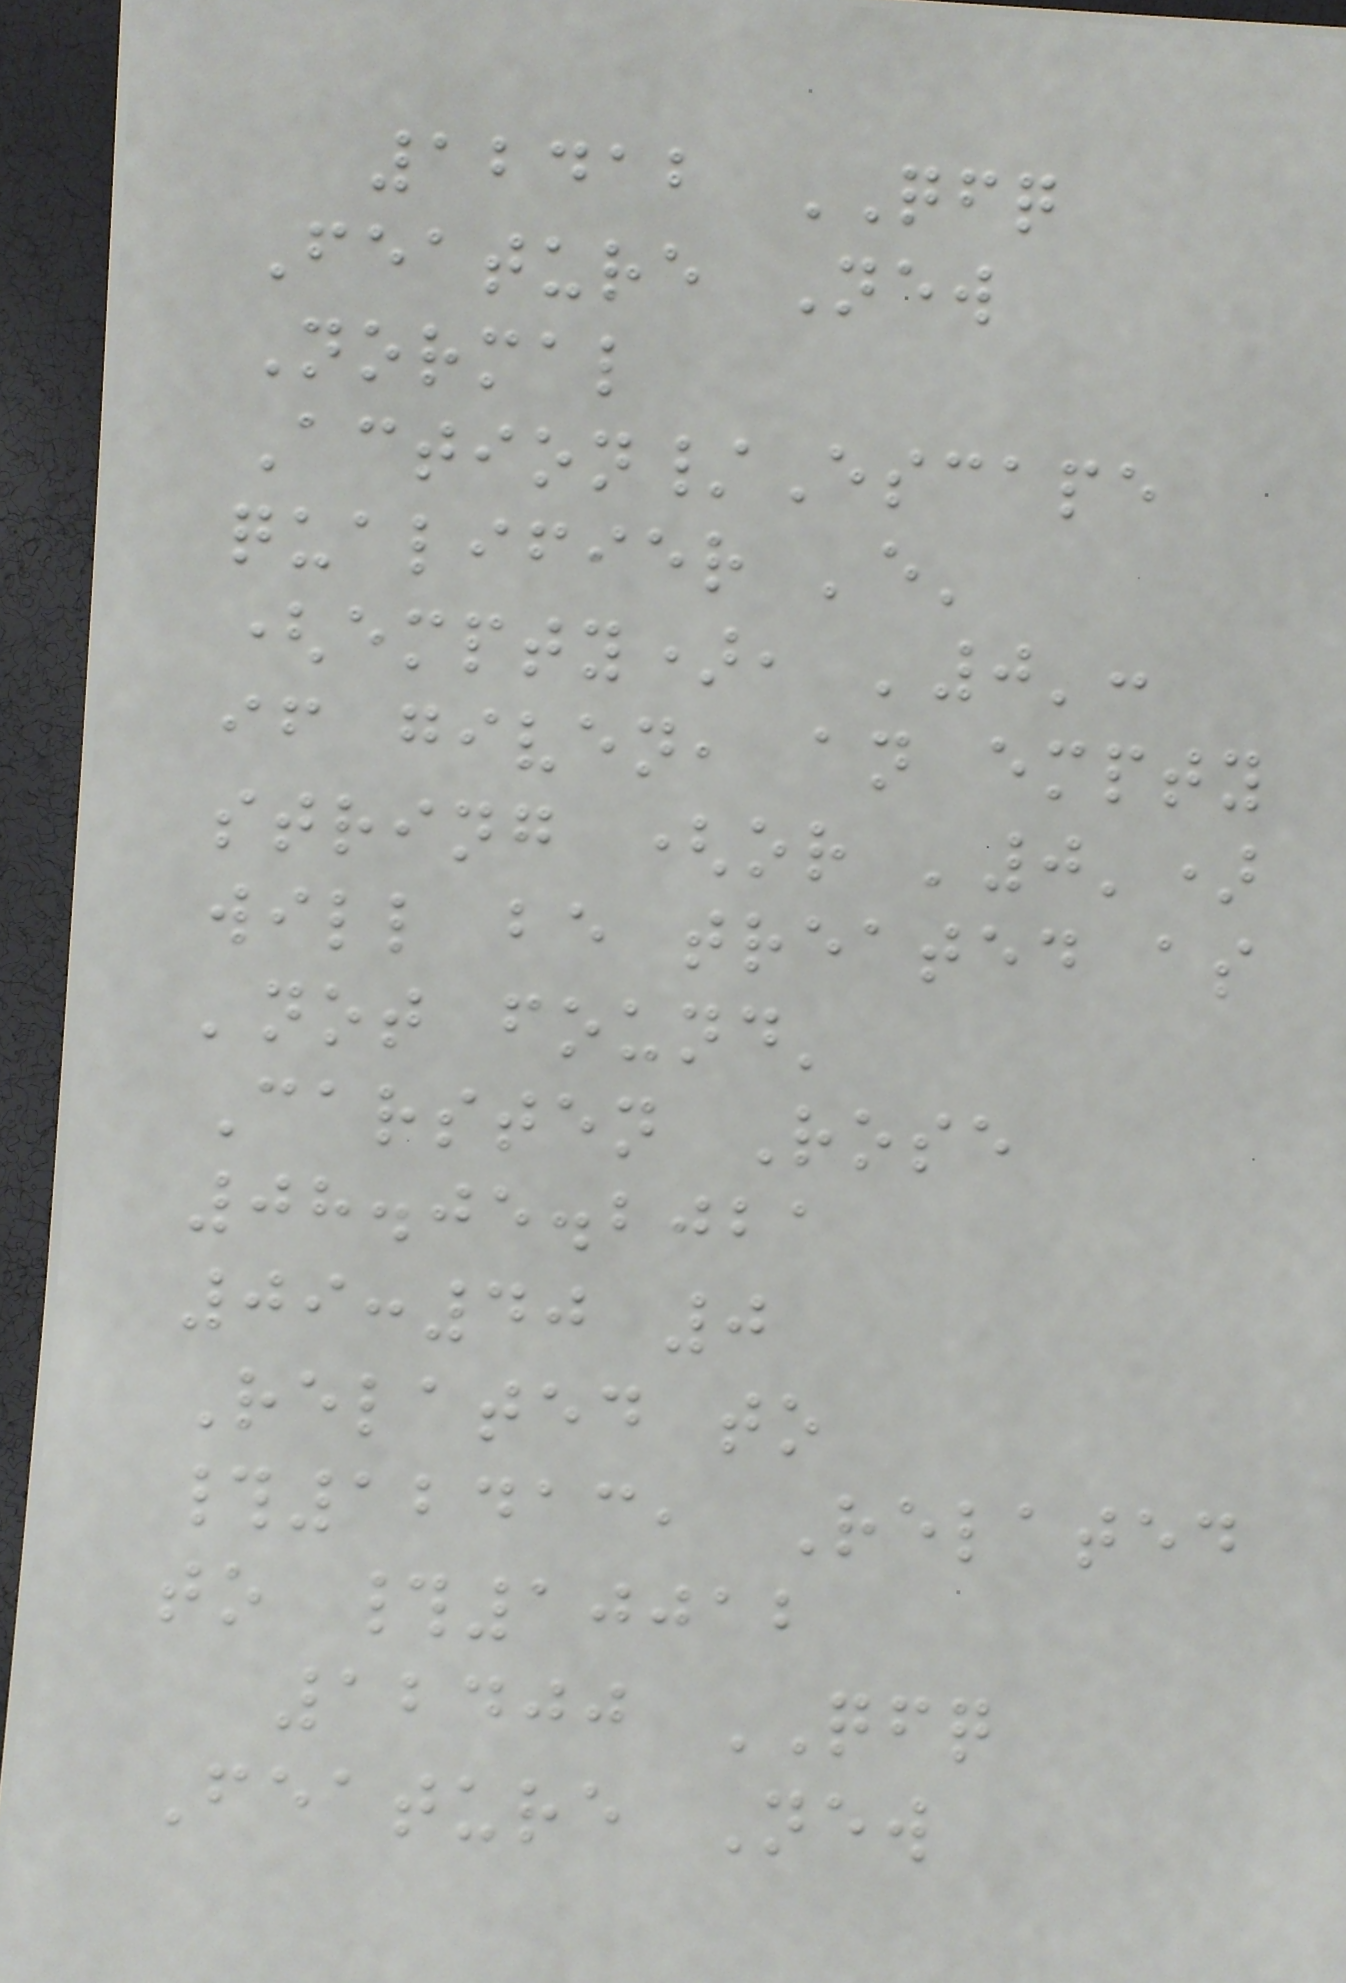12412 QFQ
Feature New
Normal
Action/Escape
qualifier 'e'
(empty), '0':
if given, an empty
string (or '0')
will be treated as
'not found'
Carsten Rose
08.05.2021
09:40 0
Related to
#12413, Related
to #10012
12400 QFQ
Feature New
